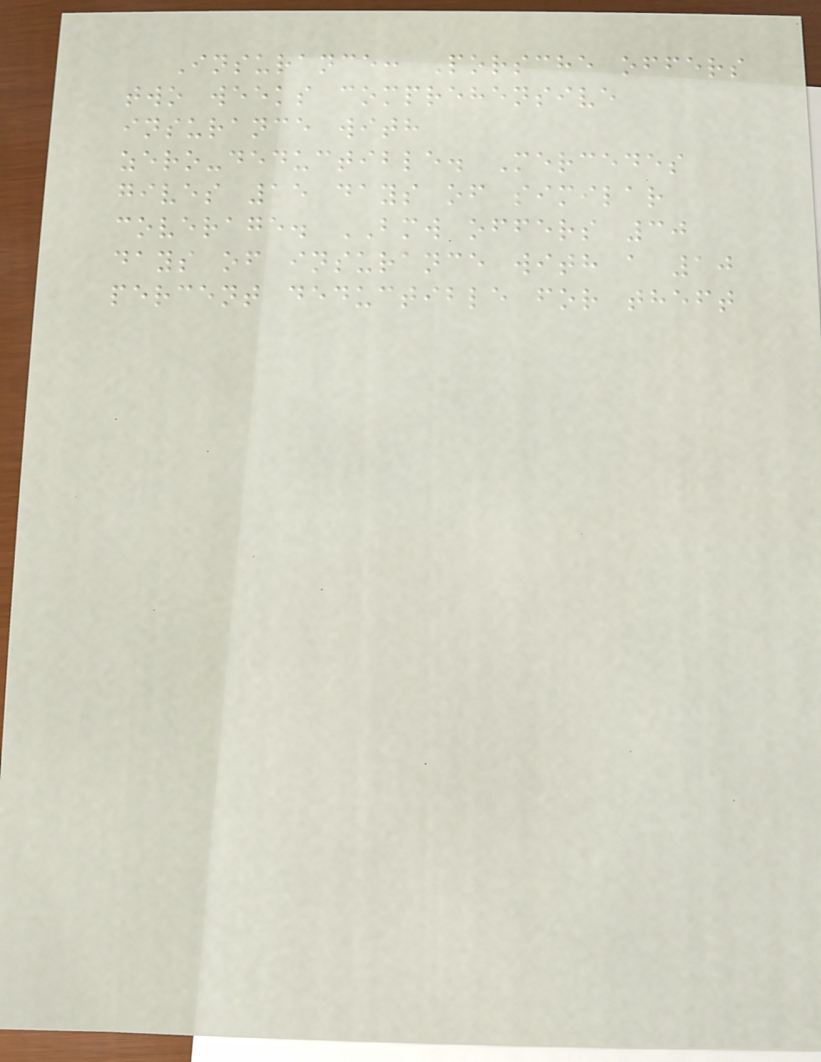Insurance: Porsche offers
two weeks comprehensive
insurance with
zero-deductible. Mercedes
gives 15 days of similar
coverage. BMW offers 30
days of insurance with a 10
percent deductible for theft
